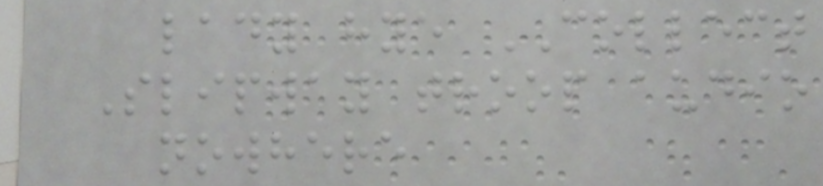lady hye COLLECT
Slipway troop audio
nowhere
